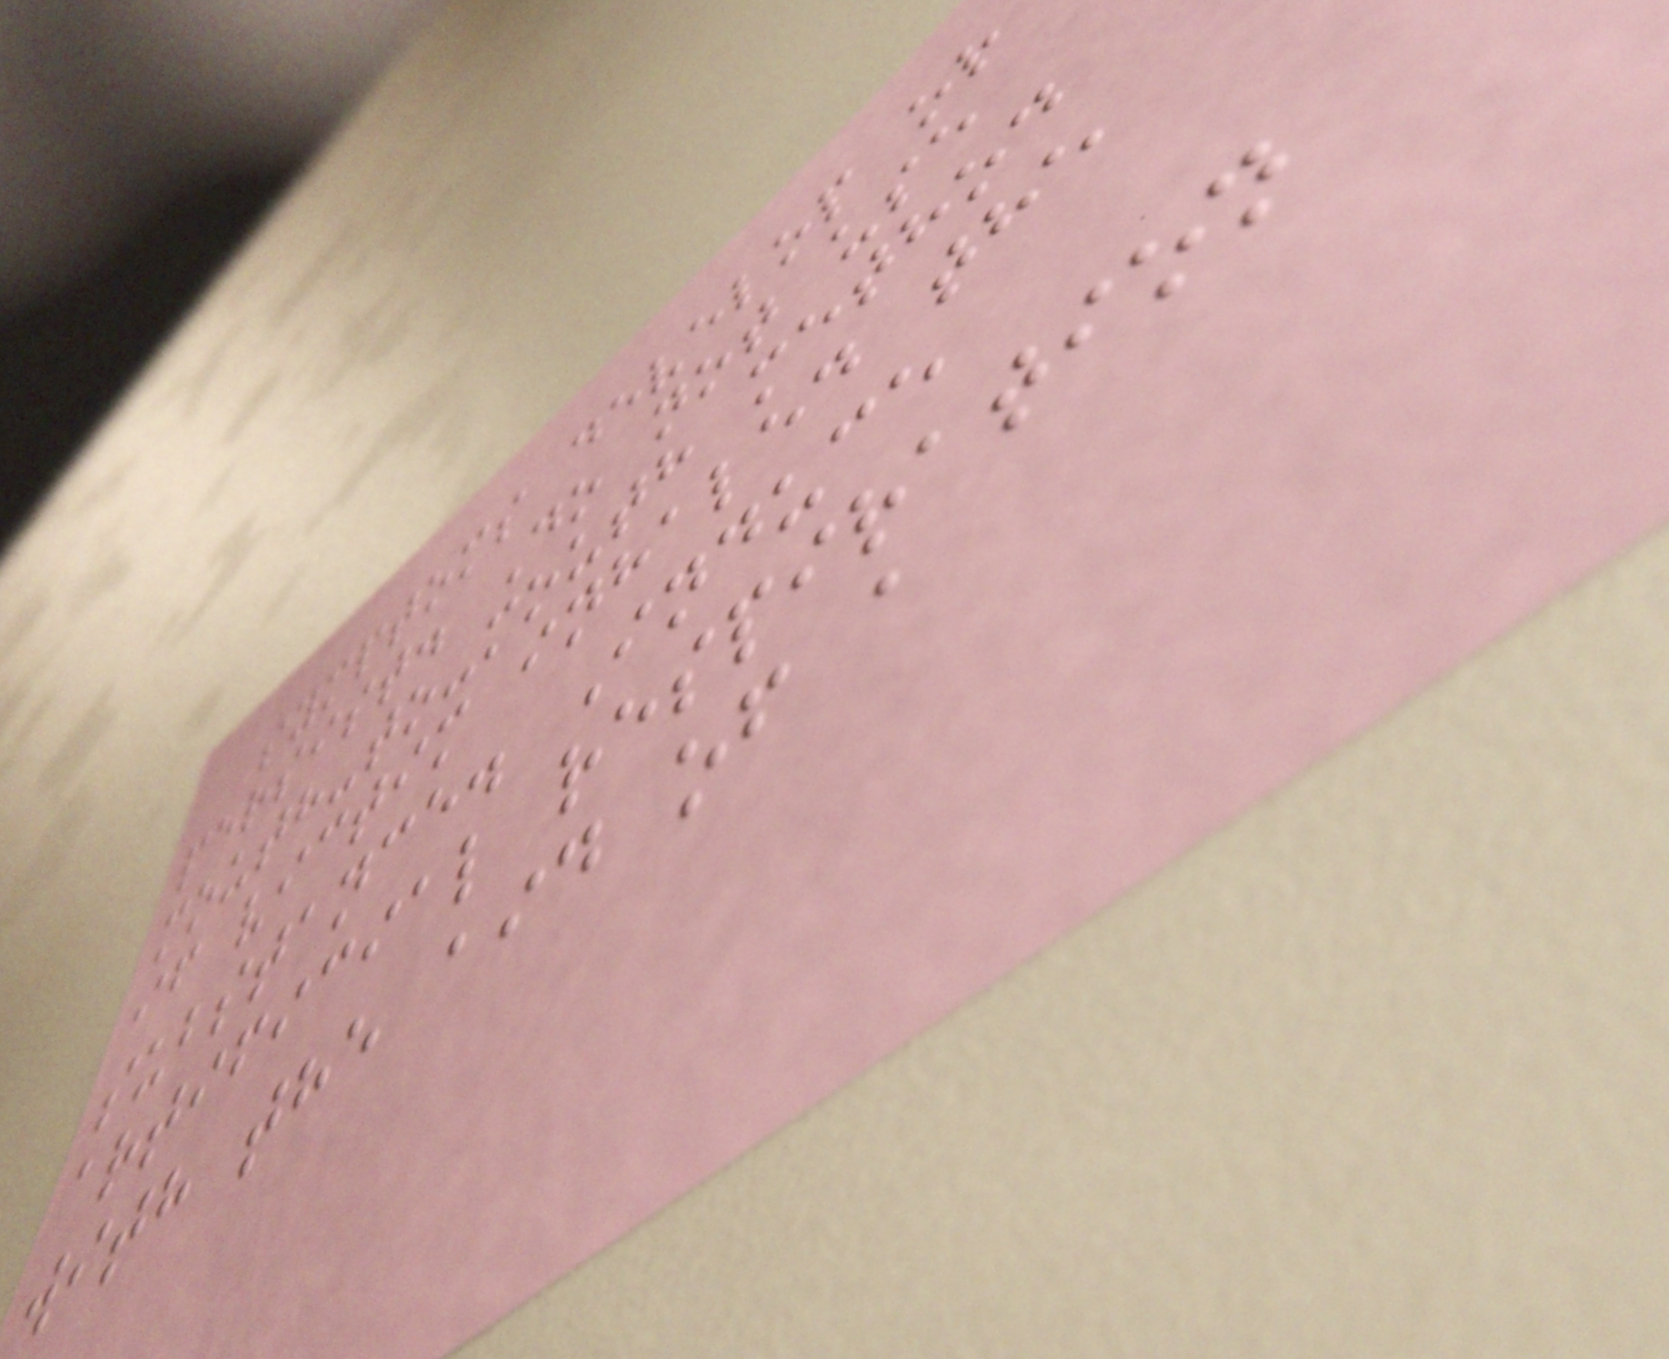symptoms develop or
persist. Do not use
mouth-to-mouth method
if victim inhaled the
substance. Induce
artificial respiration
with the aid of a
